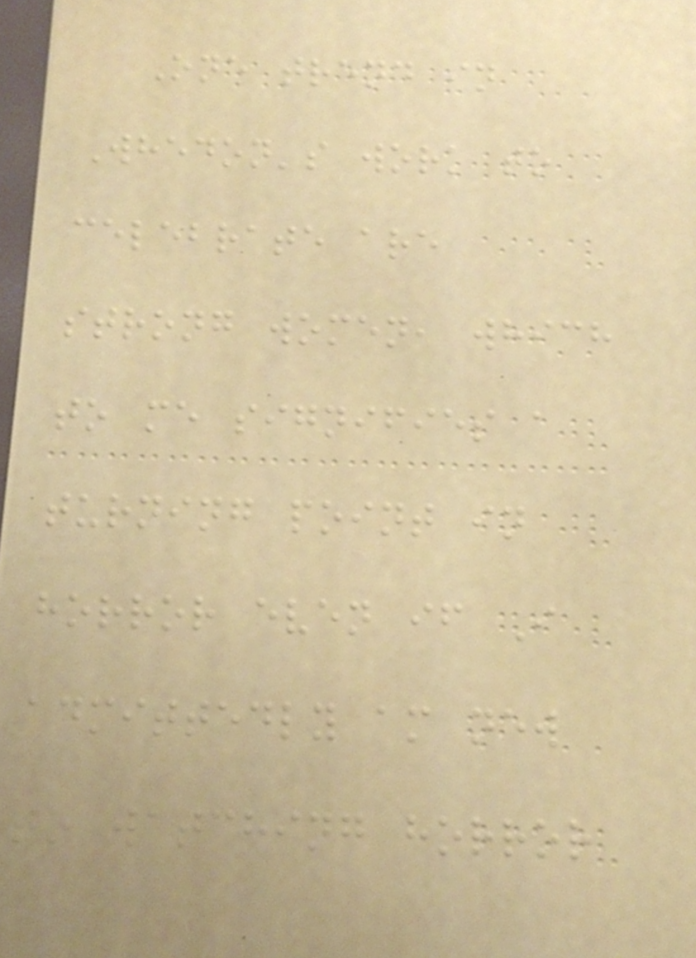One trend in
Whedon's work to
celebrate are
strong women, which
to me signifies a
turning point in
horror even if I
admittedly am new
to watching horror
